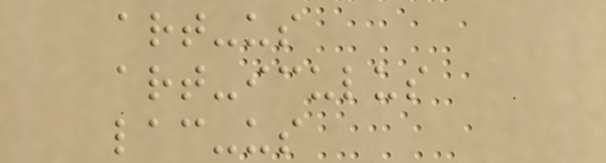art-us
art-iculus
lac-us
